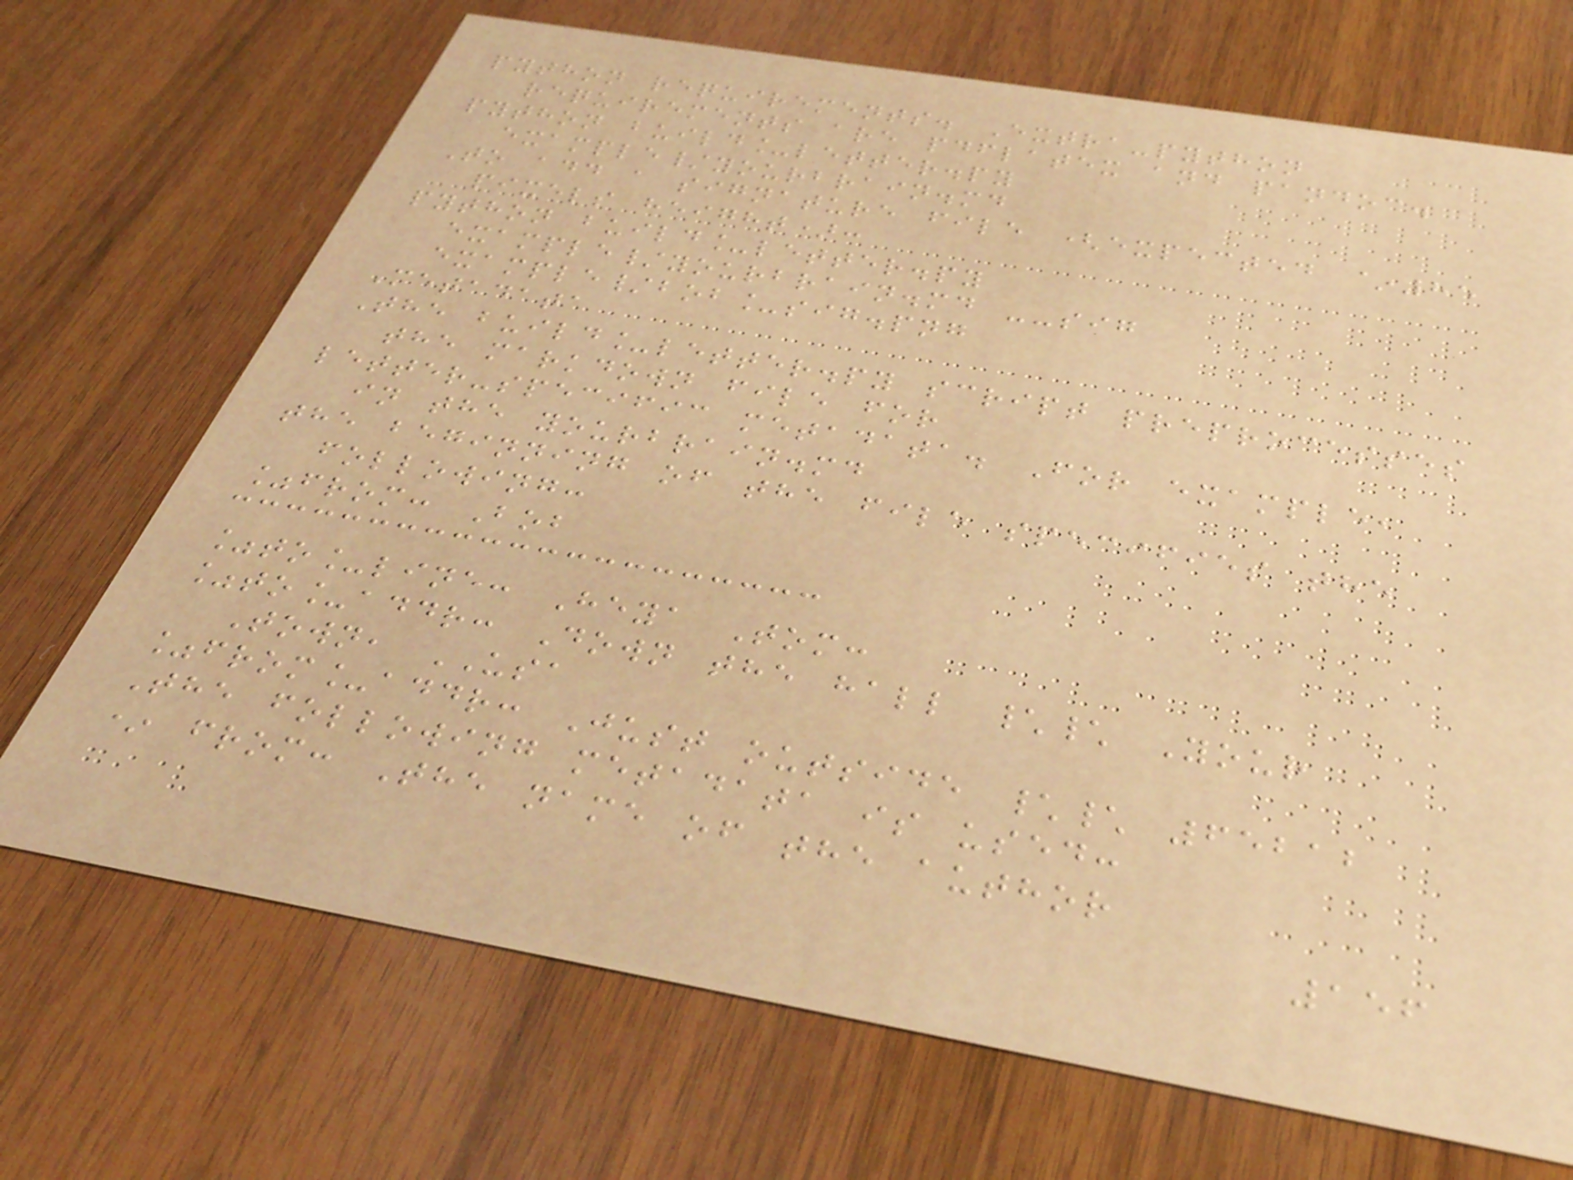python requirements. Extra-python
requirements are pdflatex and pandoc.
python build_letter.py
example/yourbrain.md
To add a signature file (expected ~85
pixels height):
python build_letter.py
example/yourbrain.md --sig
example/bob_sig.png
Metadata
The build_letter.py script preprocesses
the markdown file for
letter-specific metadata. For example,
in the yourbrain.md
the beginning of the file specifies the
following:
%from: Bob
%to_line: Heya Tom:
%to_addr: Down the hall \\ Your
Town, USA
%from_addr: Just outside \\ 65212
The following metadata is used:
* from: The name of the author
156
